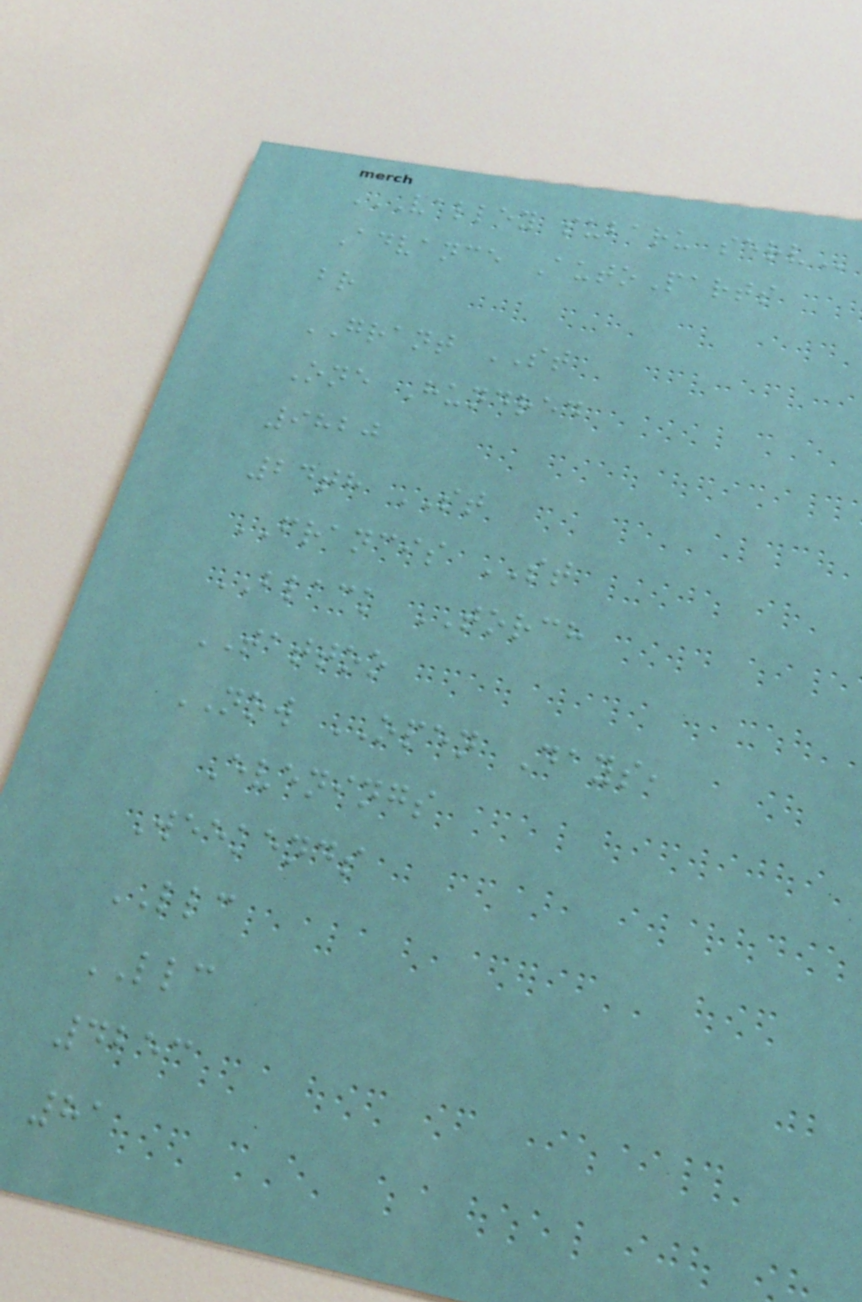VALLEY SUBARU SERV
Advance AutoParts
br
GRANT ST
One Hundred
9820
24th ST
FRANCIS ST
BLACK TORCH
TATTOO
NOW OPEN Days,
Evenings
Weekends
LLC
LLC
4253
81
